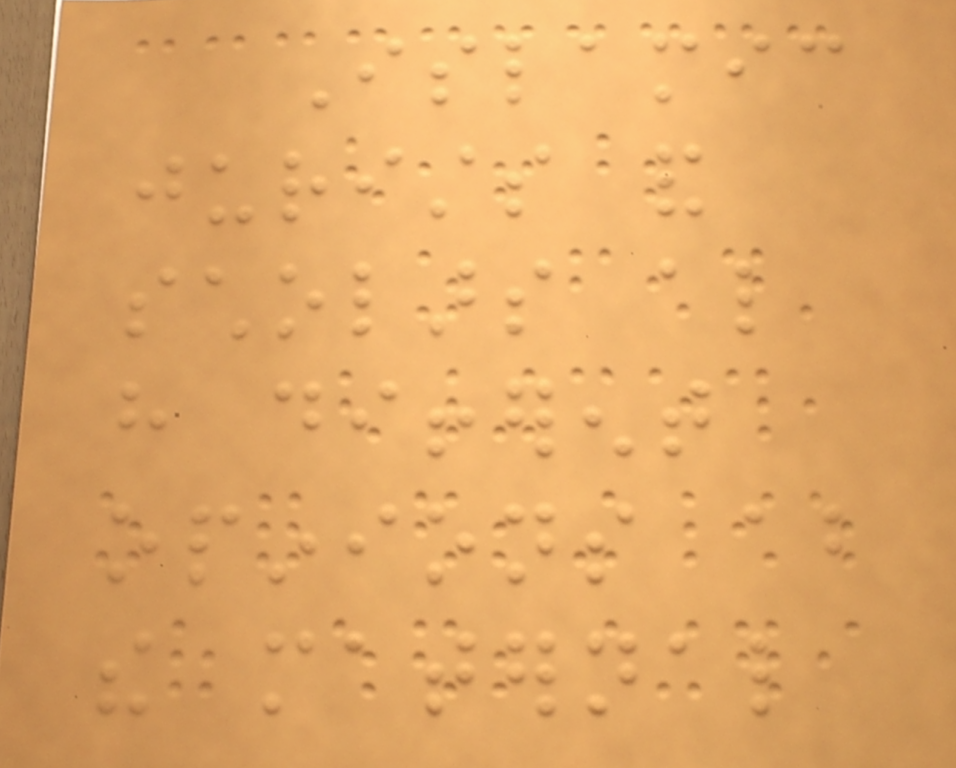Islamic
jurists and
scholars also
have different
opinions about
the maternal
